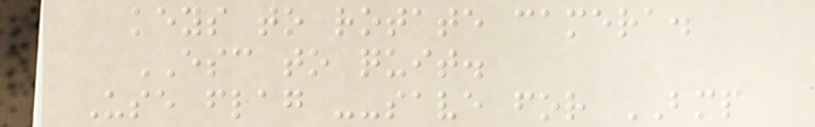keys to rotate camera.
ESC to quit.
Use flag --save for BMP
